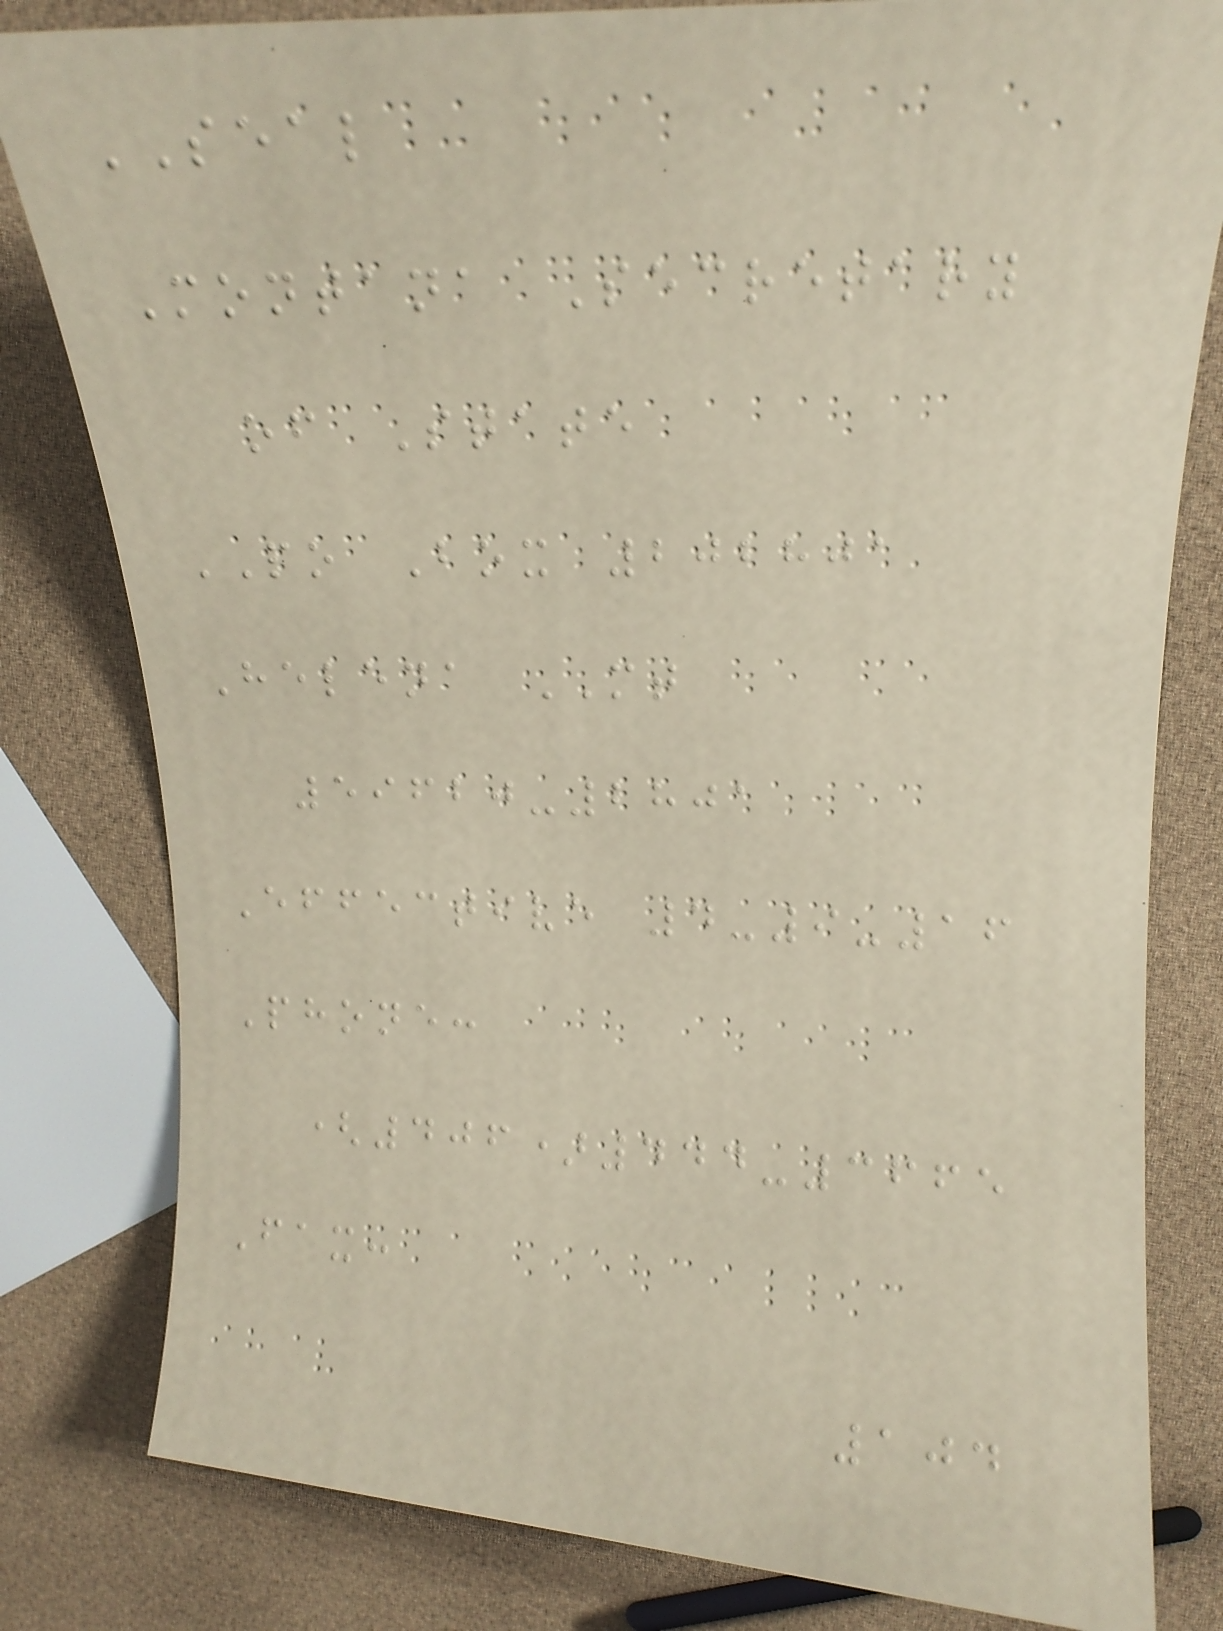SEAL
Montana Secretary
of State
PO Box 202801
Helena MT
59620-2801
Effective 4-9-16
Phone:
(406)444-3665
Fax:
104
